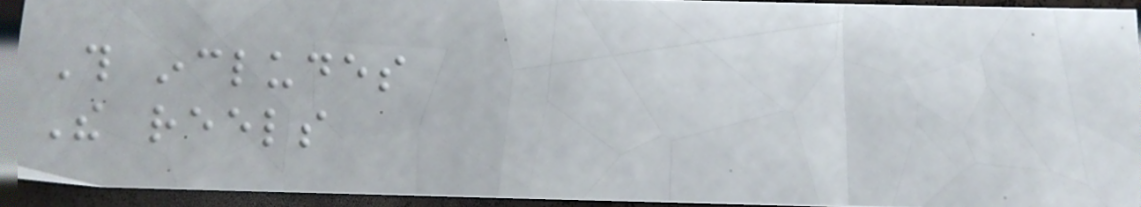This includes
The reels
